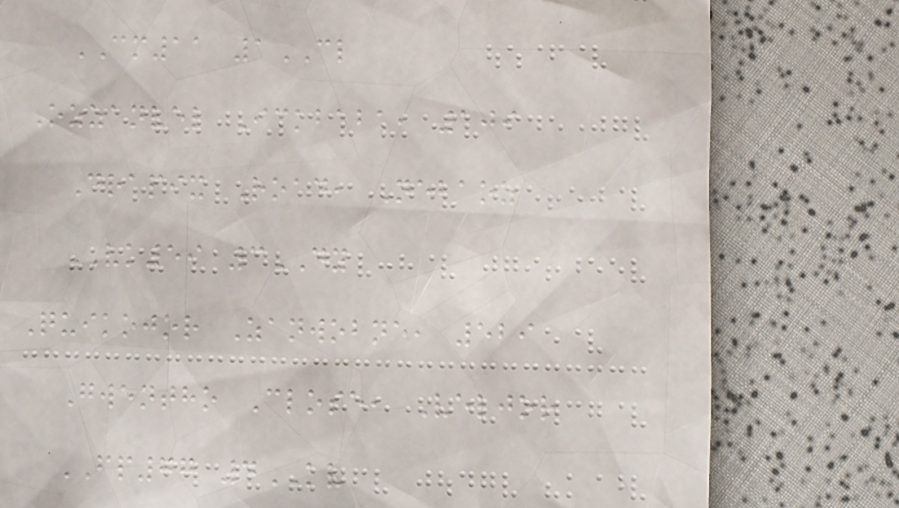CM11 1CL
Ozzanvel Ickbaba, 109
Drapix Road, Nebaoz
VK59 3DY
Quikojor Zanwobne, 529
Gwentho Close, Veljor
FP77 4KV
